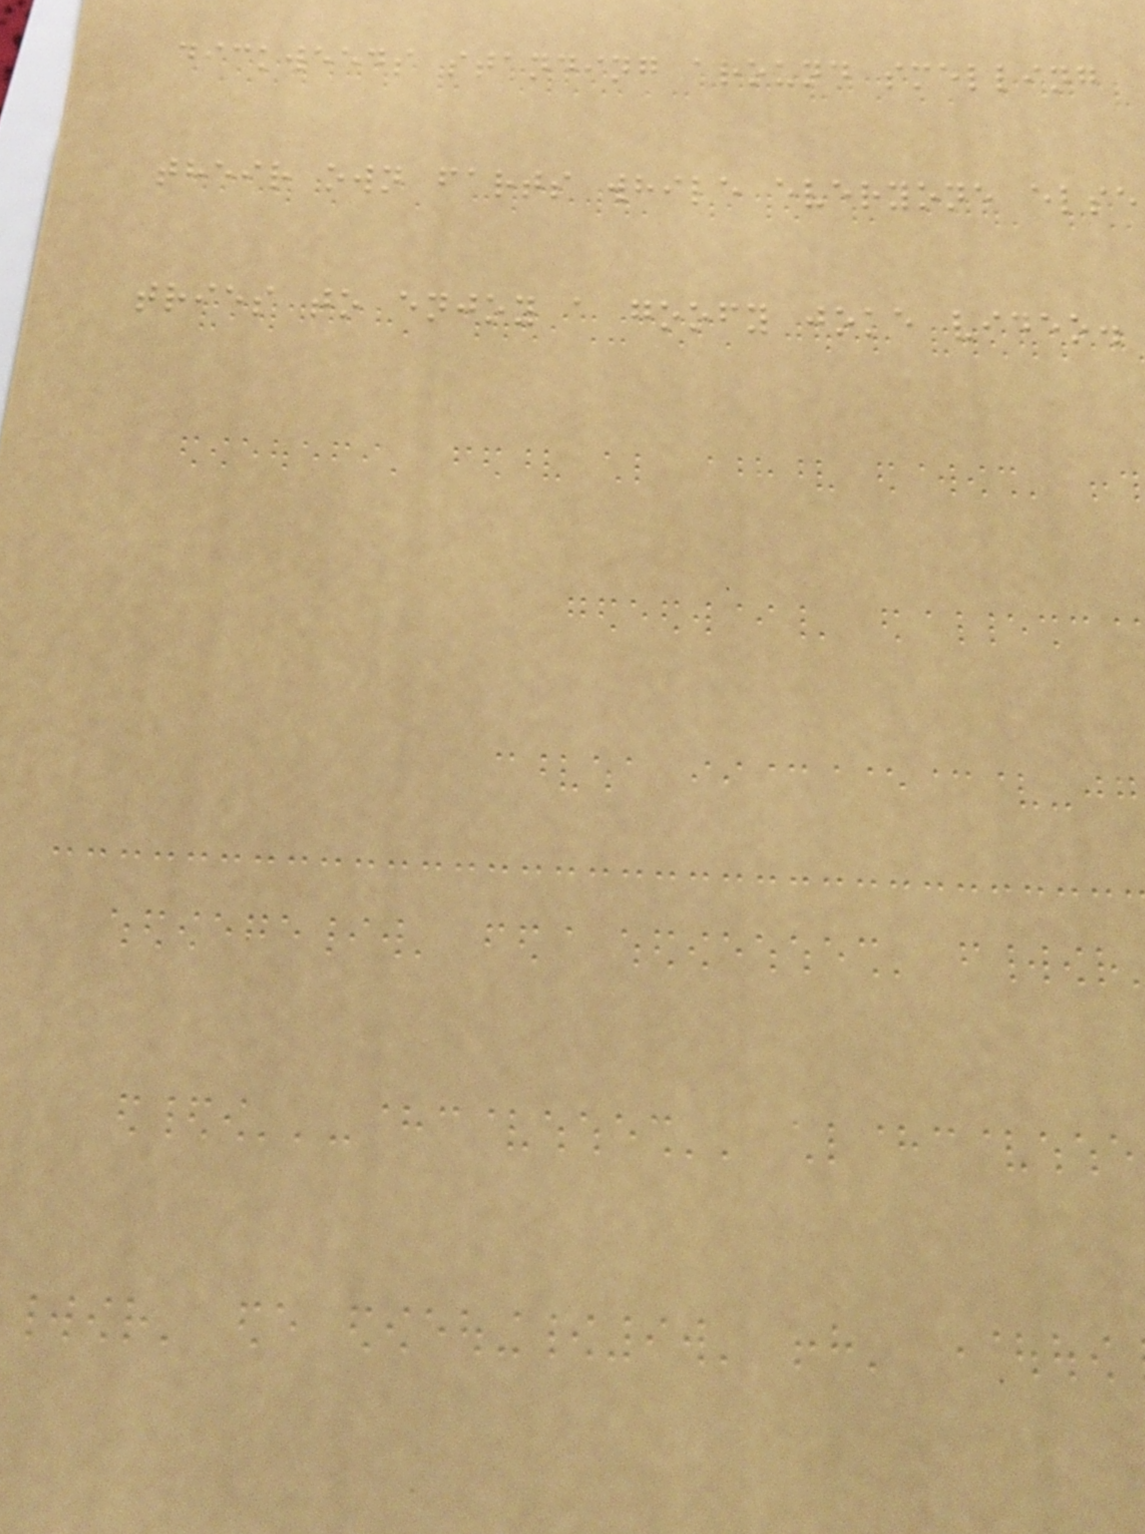dickweeds standing around smelling
their own farts while everyone else
tries to enjoy a goofy joke video.
